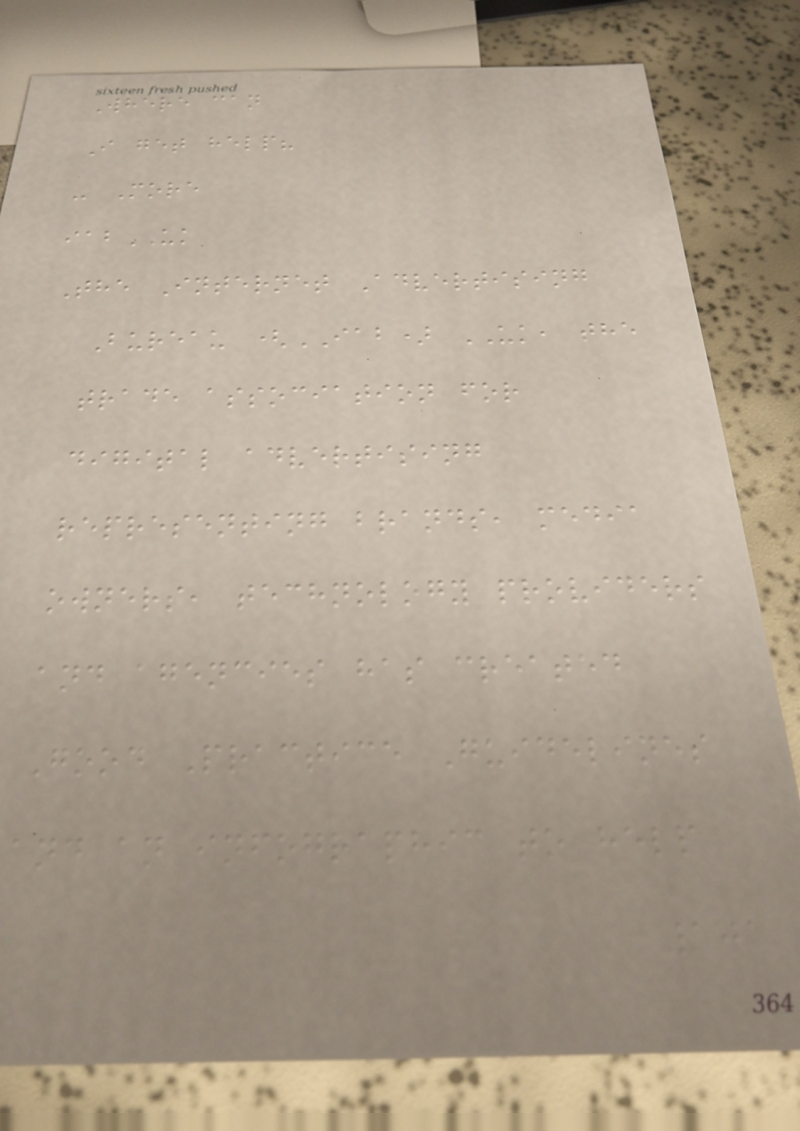Where can
I get help?
- More
iabUK
The Internet Advertising
Bureau (IAB) UK, the
trade association for
digital advertising
representing brands, media
owners, technology providers
and agencies has created
Good Practice Guidelines
and an infographic to help
101
